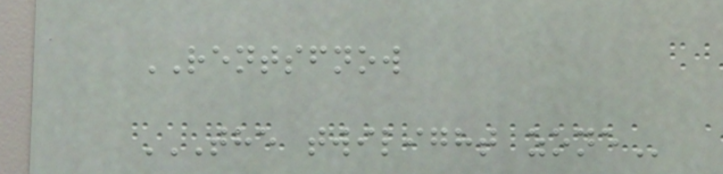RENTSFNOW
THE TWILIGHT ZONE
